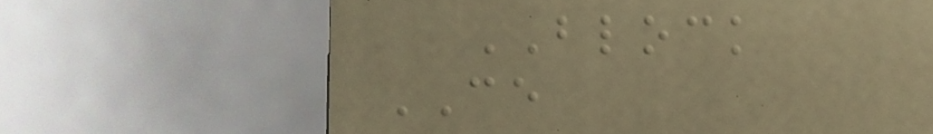BLOCK
CE
